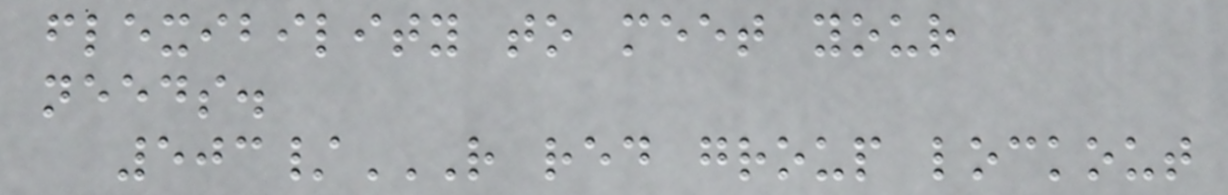flexibility to meet your
needs.
503/R RED GROUP LOCKOUT
